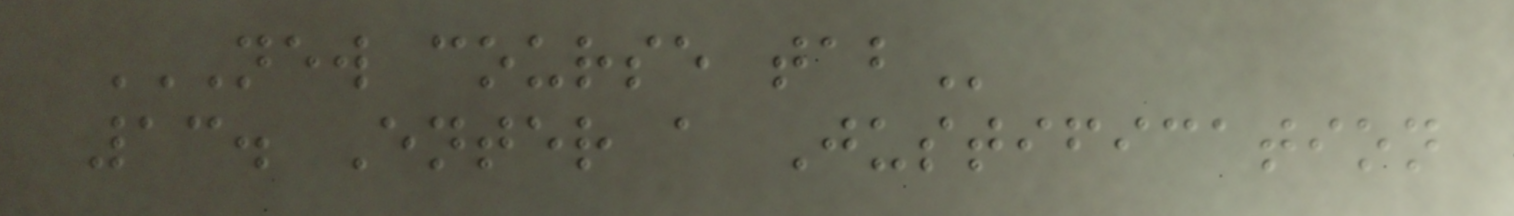NEW COURSE TAB
13. Enter a Justification
